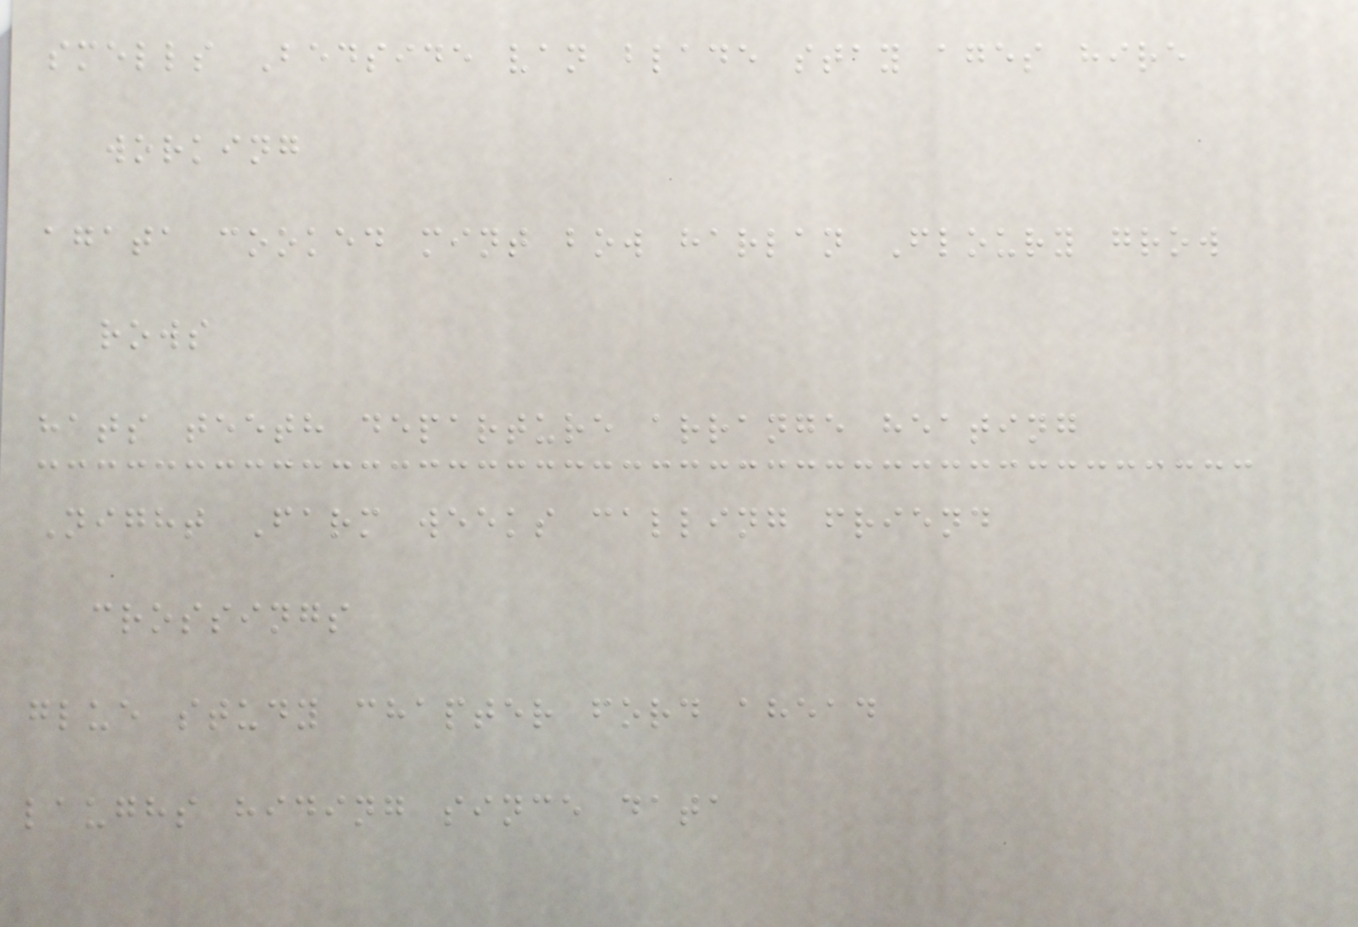smells Bedside van blade stay ages hire
working
agata cooked mint bow harlan Floury grow
rows
hats teeth departure arrange heating
Night Farm weeks calling friend
crossings
glue study chapter ford ahead
laughs hiding since data
